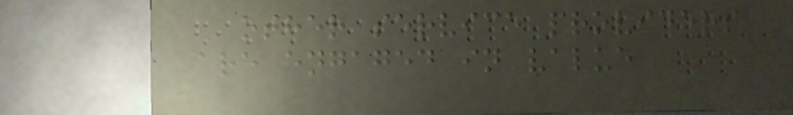other service providers
are engaged in value
